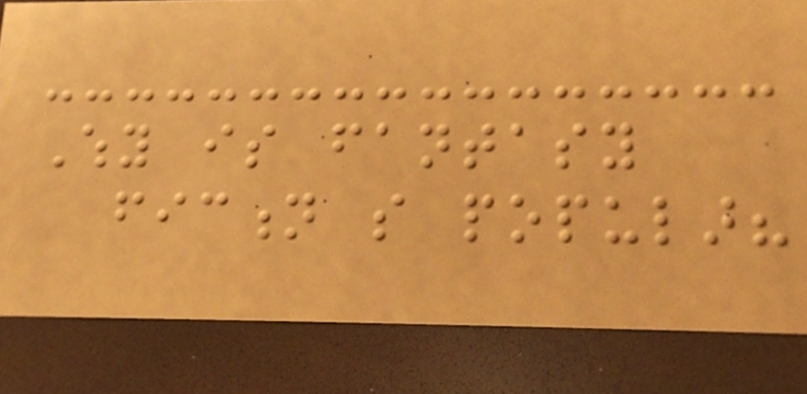Why is fantasy
fiction so popular?
